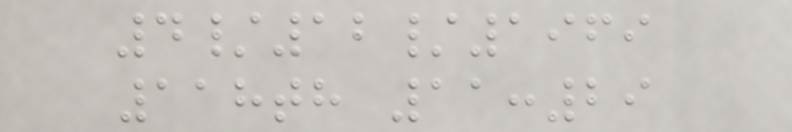4/12/1969
118th 11:29
